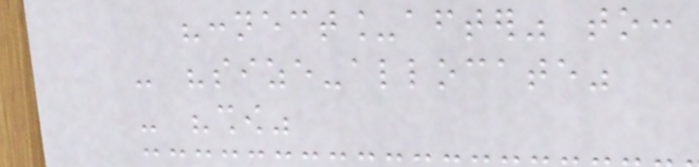"connect_after" to:
- "size-allocate"
- "show"
